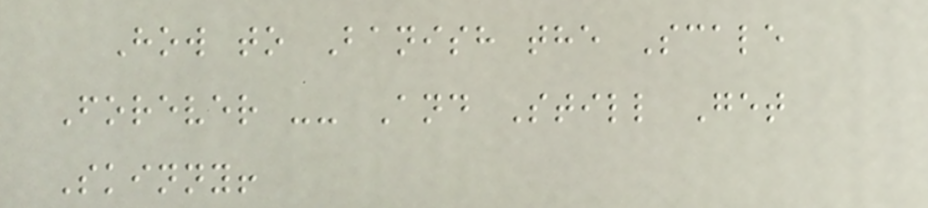How to Banish the Scale
Forever -- And Still Get
Skinny!
